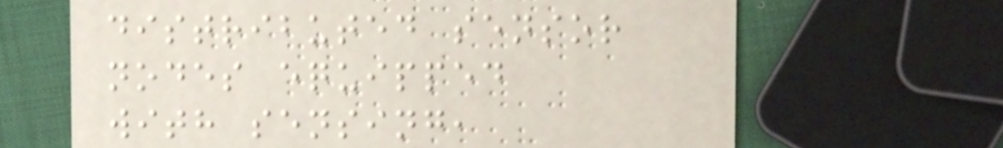distributed sensor
nodes equipped
with sensing,
